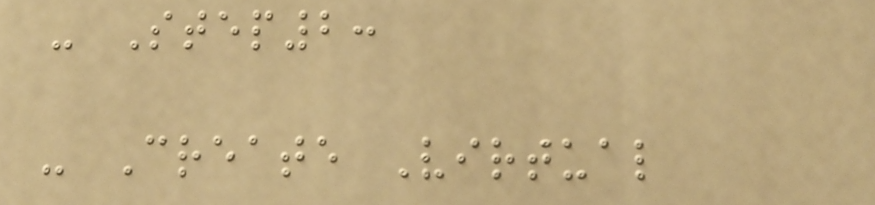- Step2:
- Create Virtual
